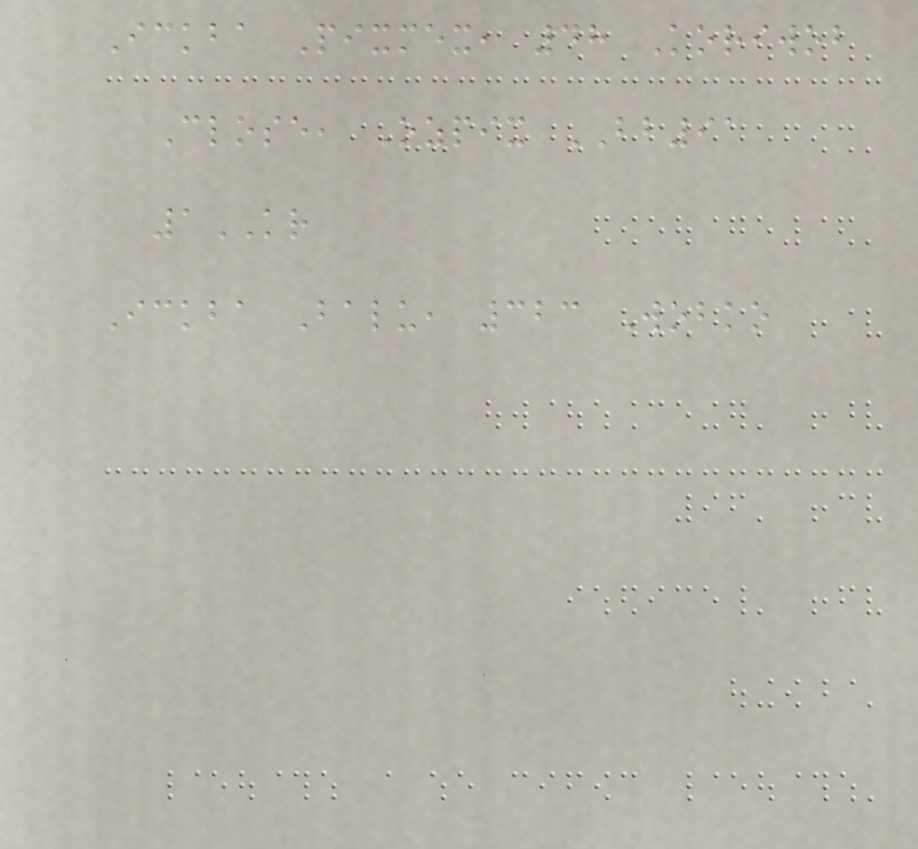Ickba Pixmex, 48 Koriwob
Close, Ozpix BB91
1KR
Ickba Balu, 323 Wobko
